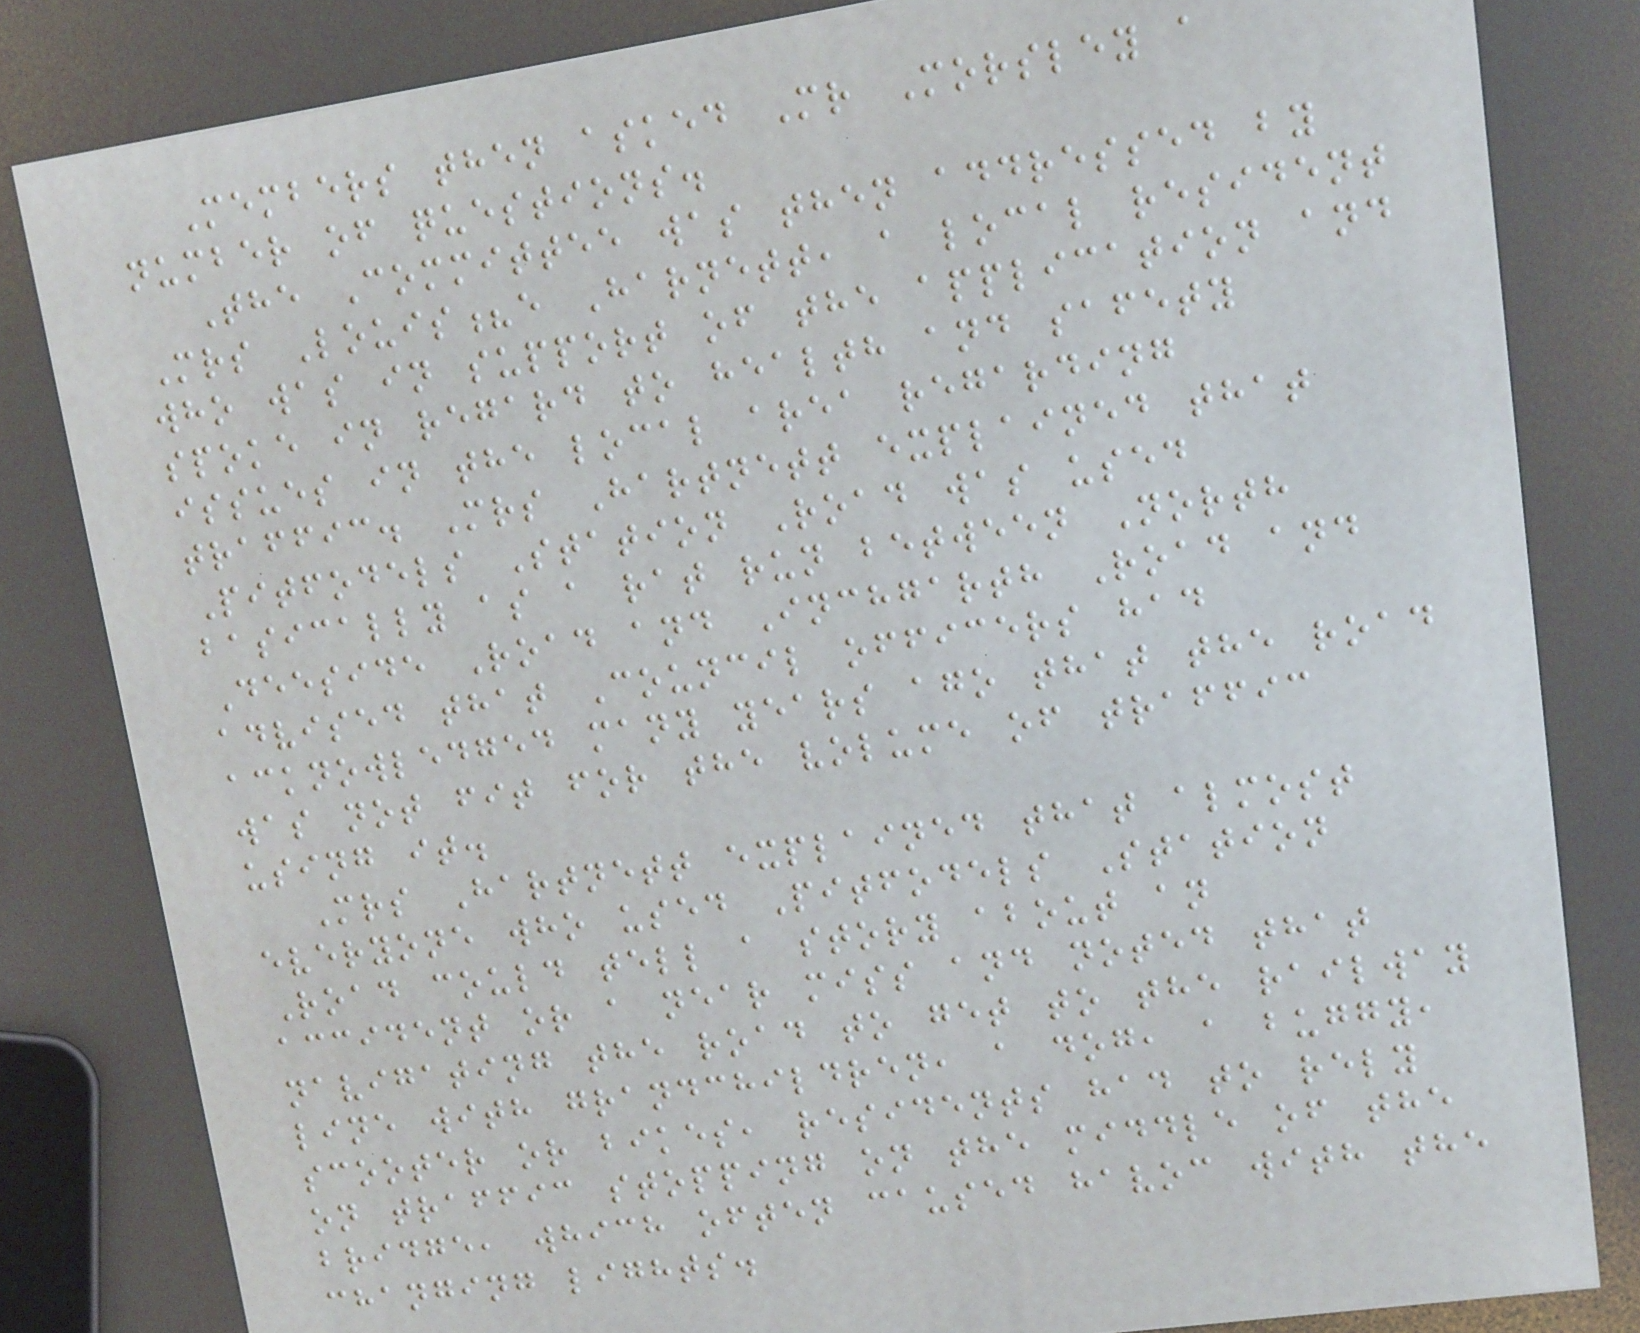Members then asked Mr Morsley a
number of questions.
The Committee was then addressed by
Mrs Louis?e Harnett, a local resident
who was in support of the application and
spoke in regard to health and safety
issues in the local area regarding
traffic. Mrs Hartnett explained that
Pitfodels Station Road was used
basically as a rat run between North
Deeside Road and Inchgarth Road and
advised that Council officers had
acknowledged many years ago that the road
was not fit for the volume of traffic
using it.
Mrs Hartnett explained that almost
everyone who used Pitfodels Station
Road could tell a story about an
accident or a near miss and noted that
navigating the road to get to the railway
line with grandchildren, a dog, a buggy,
scooter or bikes, residents had to rely
on traffic stopping on the middle of the
bridge, which often caused havoc with the
changing lights.
